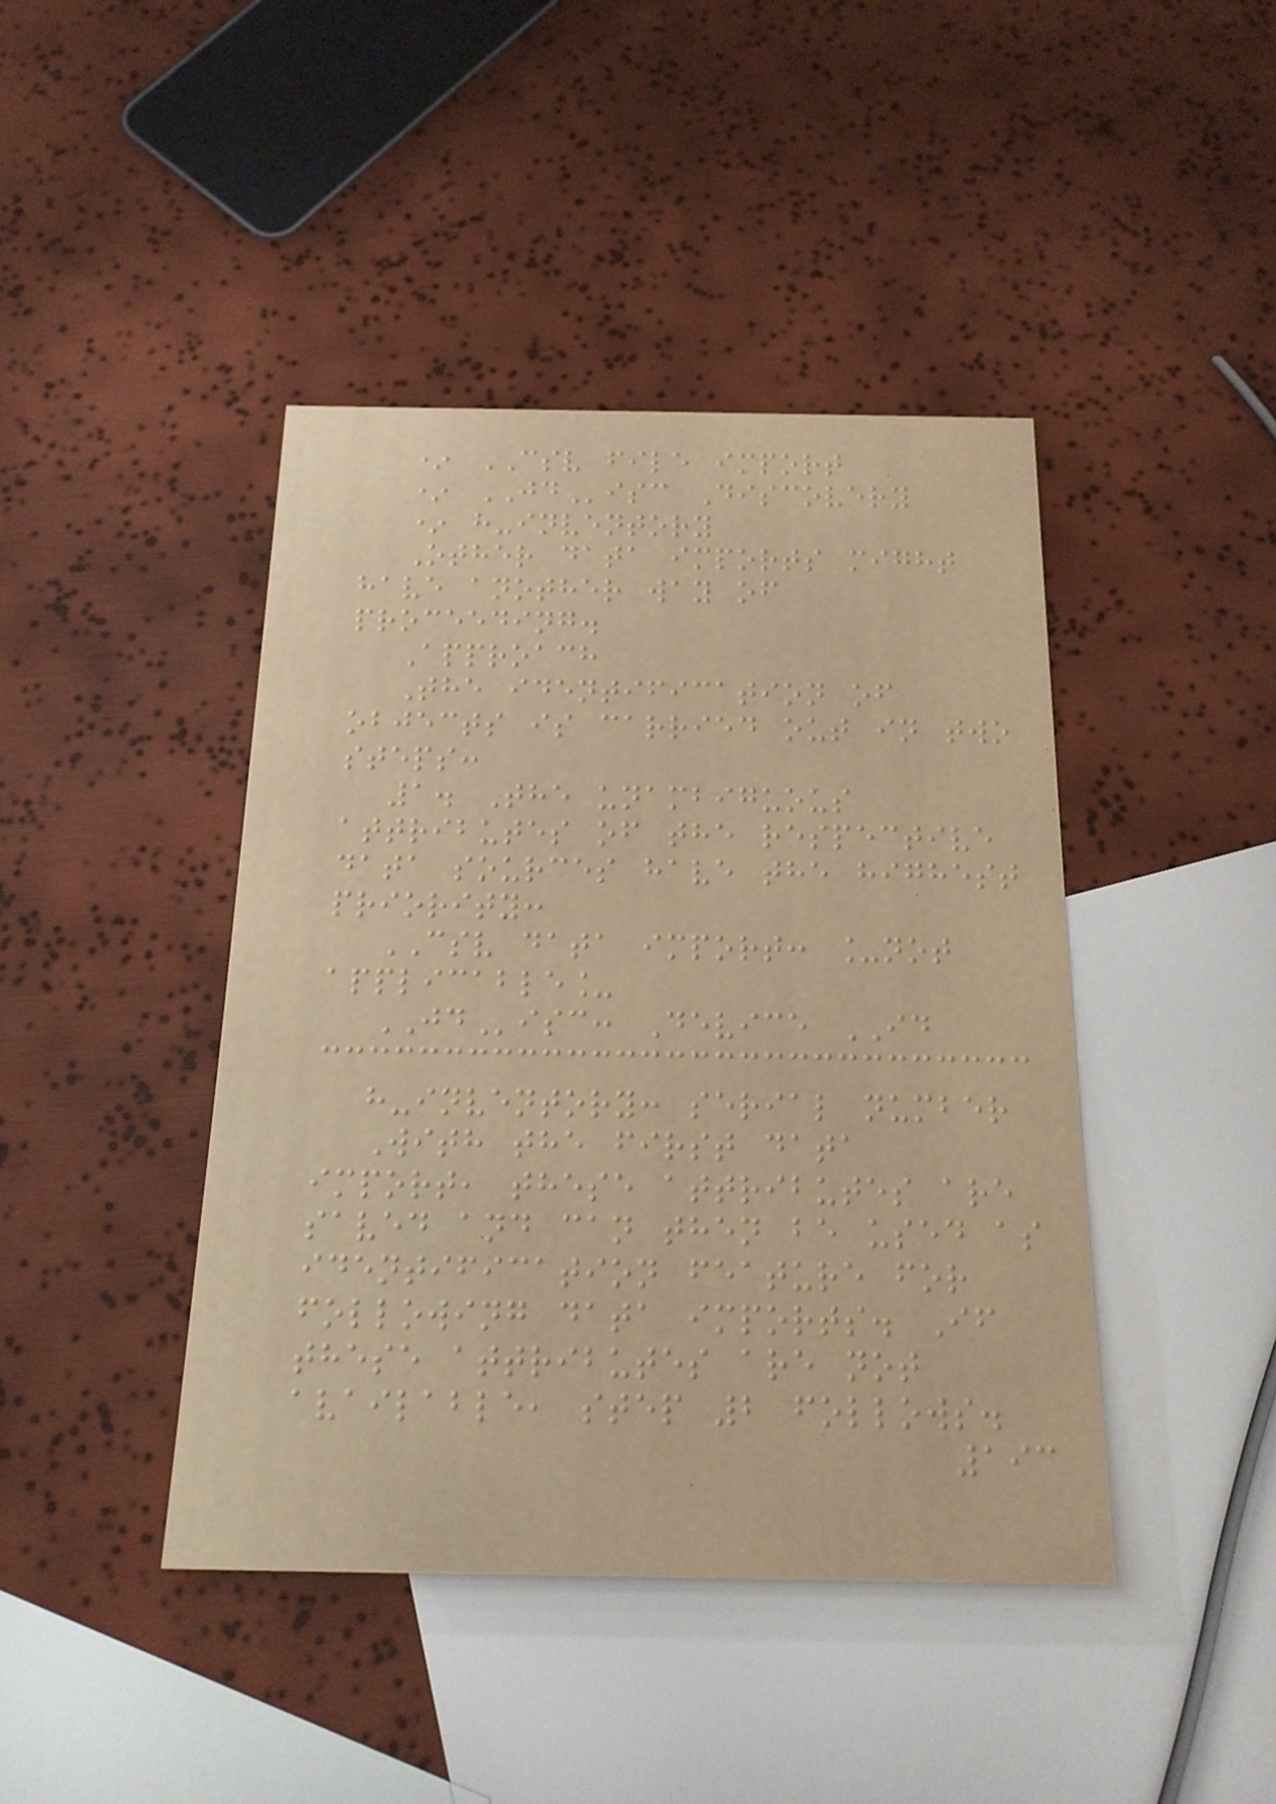* CSV file import
* JDisc Discovery
* h-inventory
Other data imports might
have another way of
proceeding.
Approach
The identification of
objects is carried out in two
steps:
1. The unambiguous
attributes of the respective
data sources have the highest
priority:
CSV data import: _not
applicable_
JDisc: Device ID
h-inventory: serial number
With the first data
import, these attributes are
saved and can then be used as
identification feature for
following data imports. If
these attributes are not
available, step 2 follows.
193
